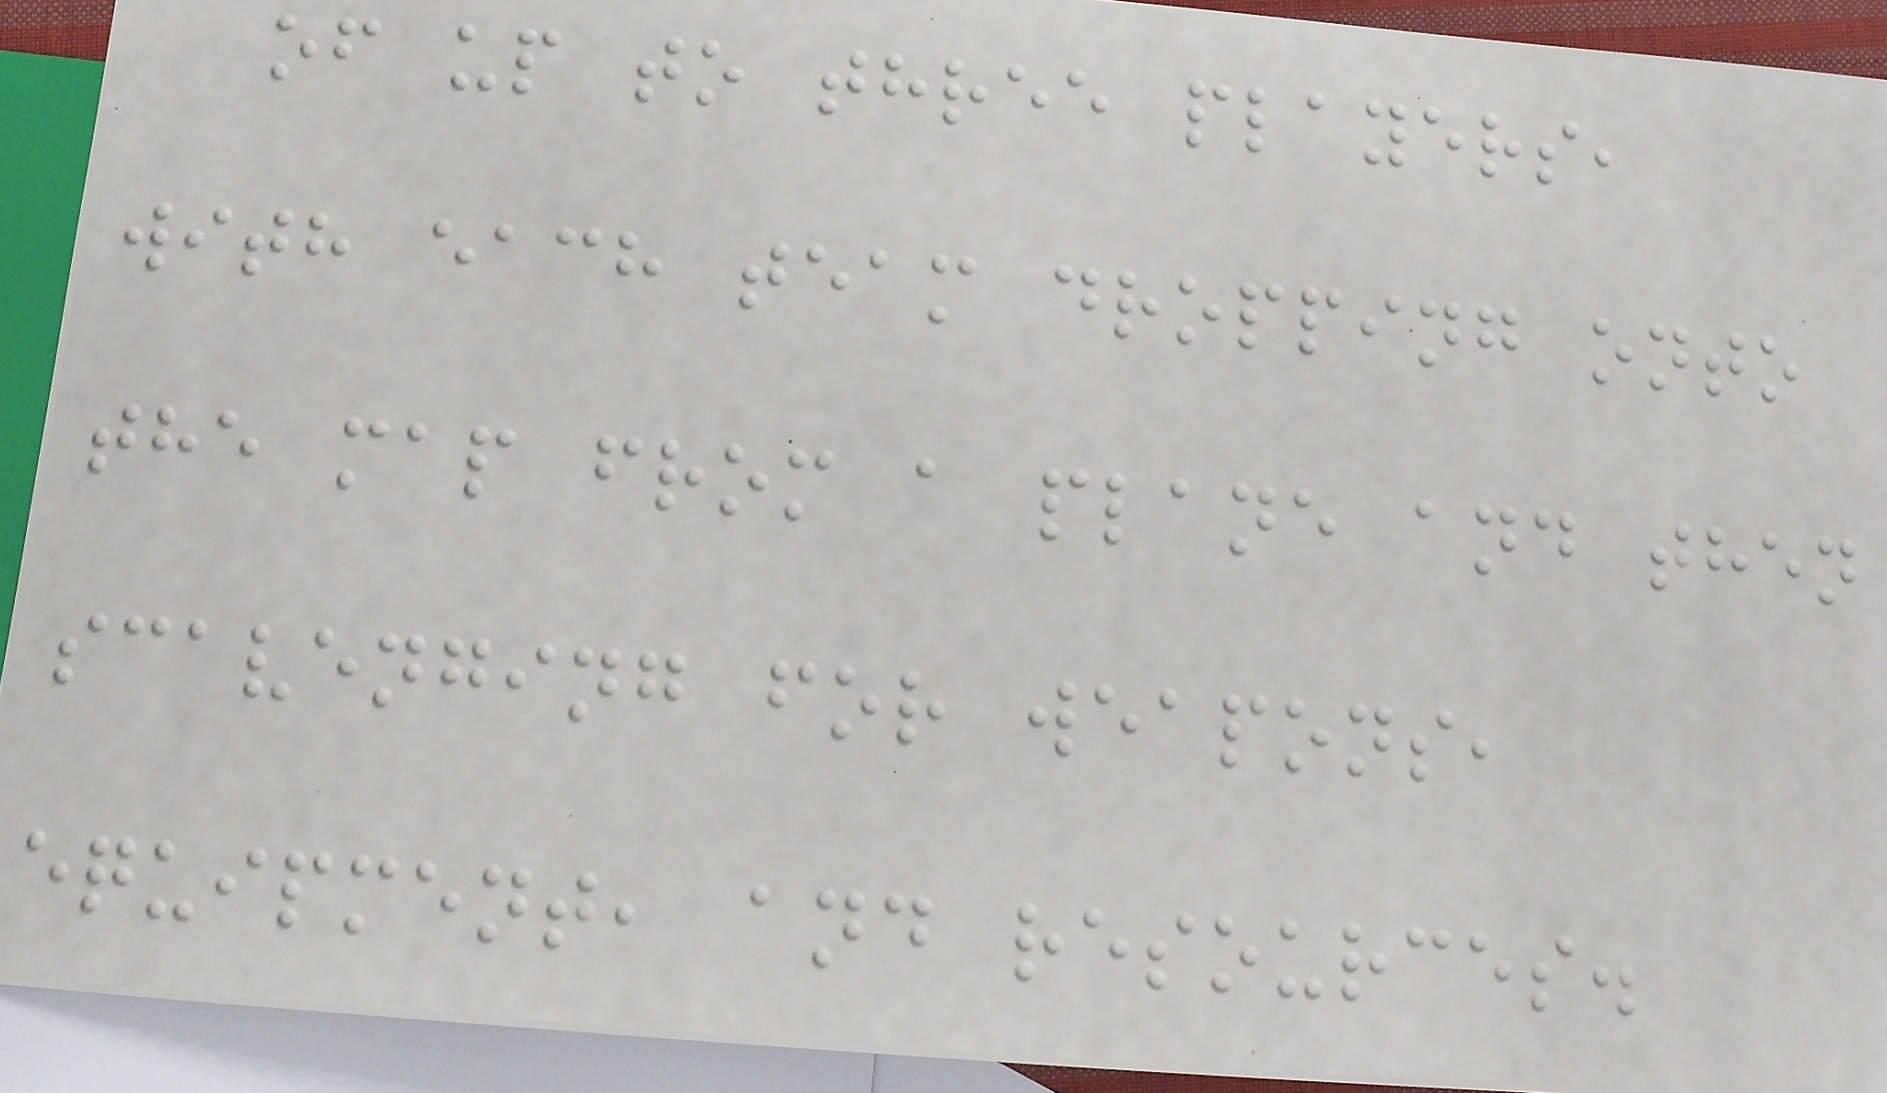of up to three players,
with each team dropping onto
the map from a plane and then
scavenging for weapons,
equipment, and resources.
